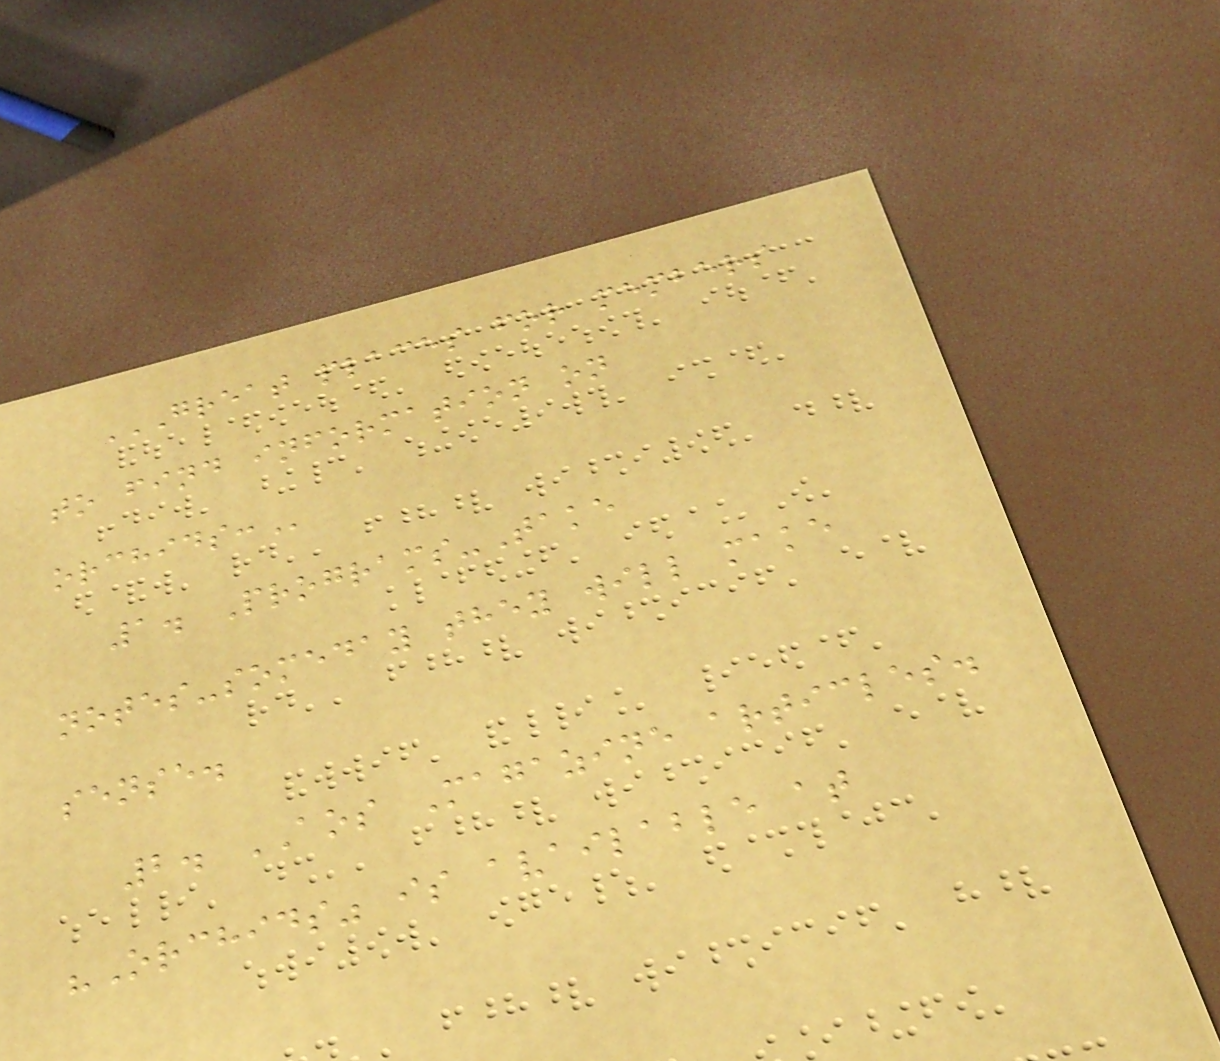GREAT PLACES FOR MEMBERS
TO FIND INFORMATION ON
ORCHIDS:
1. Programs-Take
notes-someday they will make
sense.
2. AOS Magazine articles.
"Orchids" is available at
